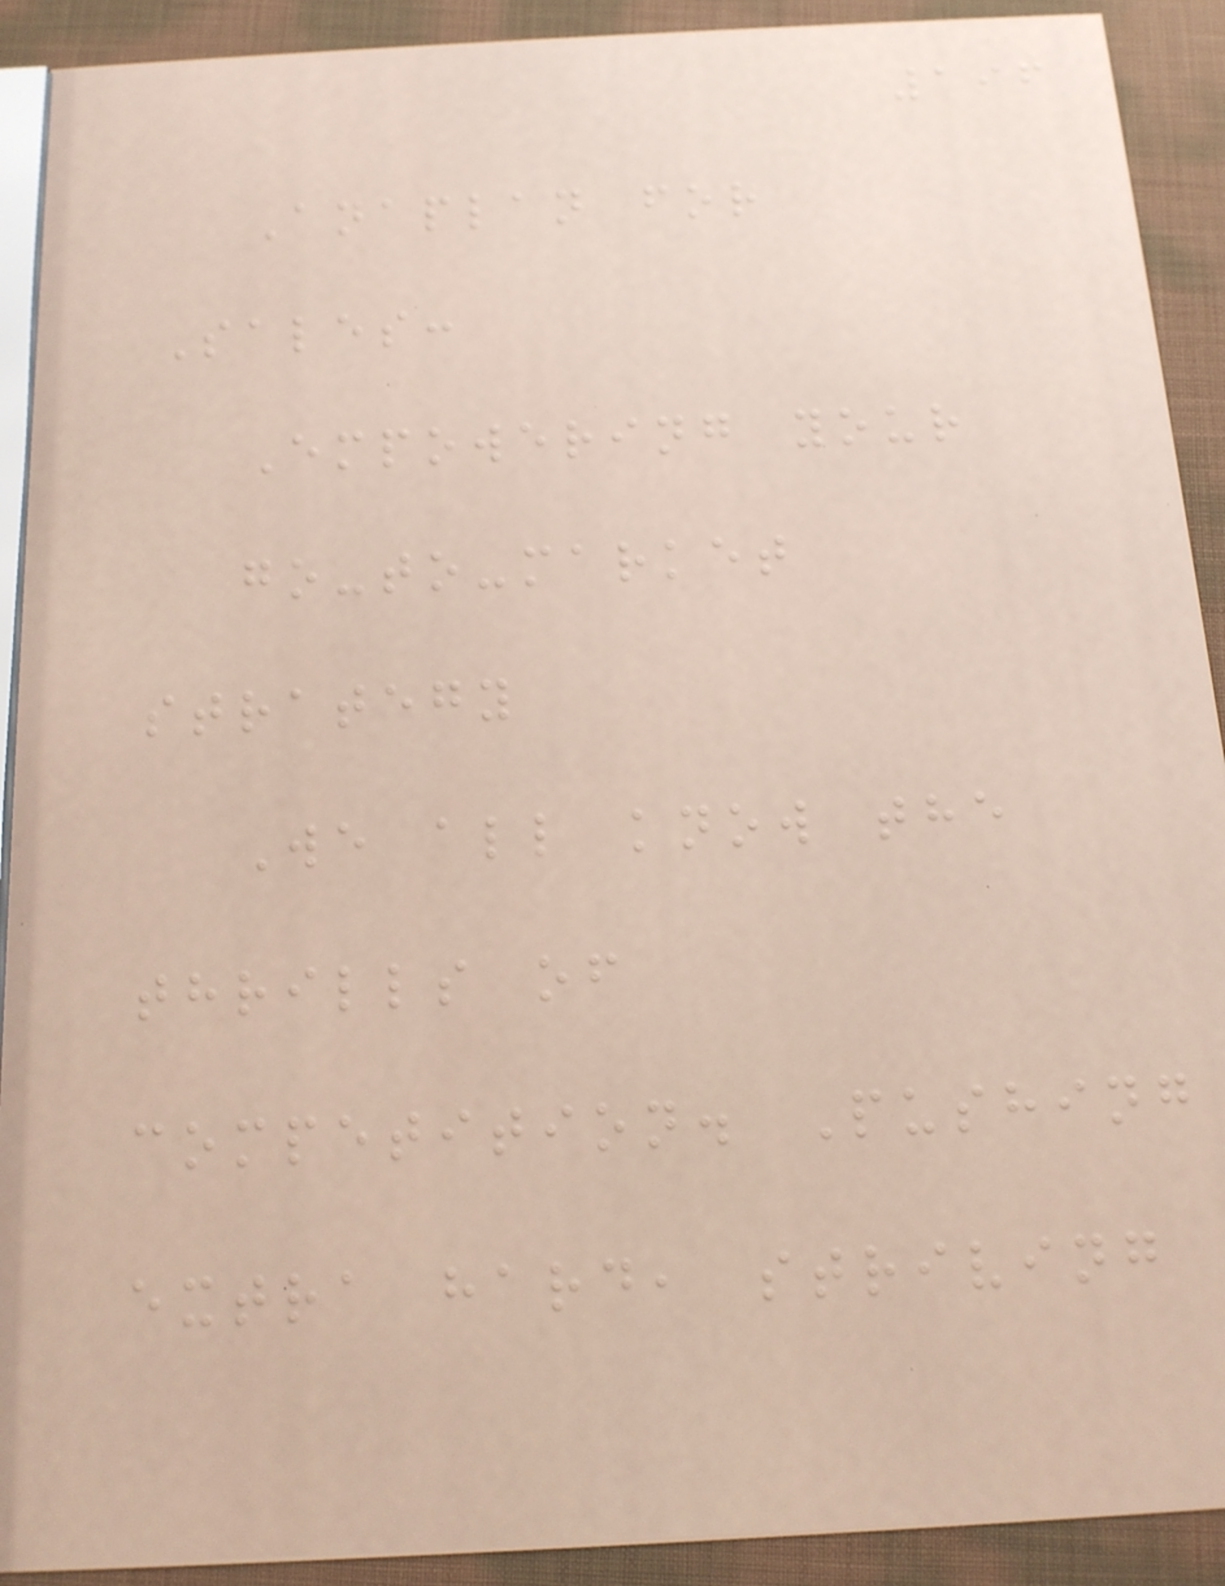196
Anaplan for
Sales:
Empowering your
go-to-market
strategy
We all know the
thrills of
competition. Pushing
extra hard, striving
